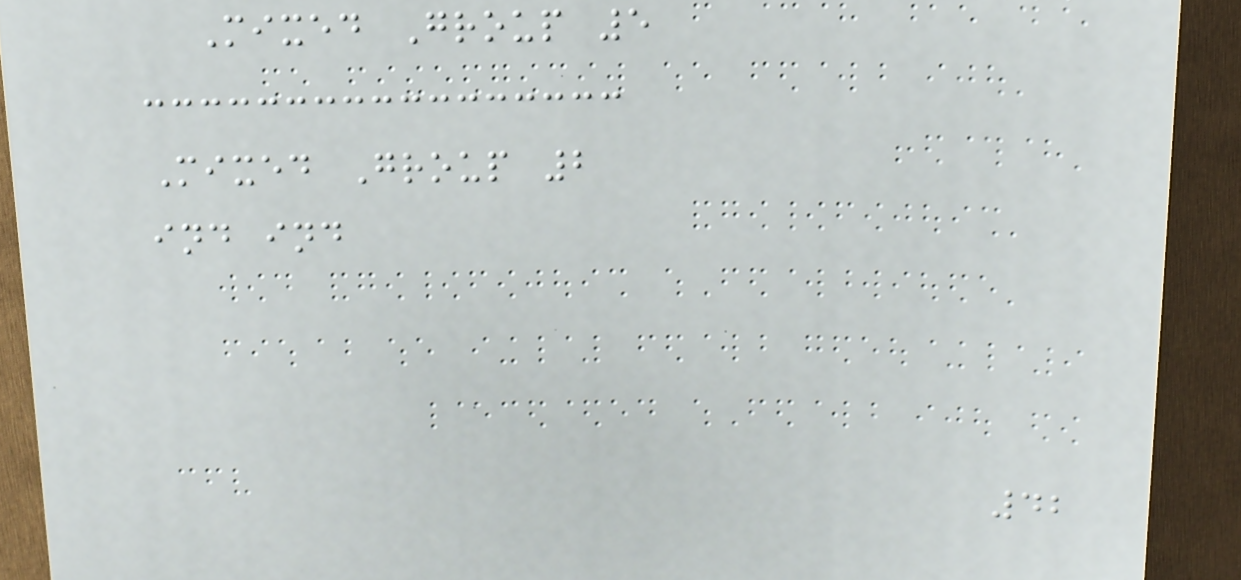Mixed Group 5
Mixed Group 2
ind ind
42
